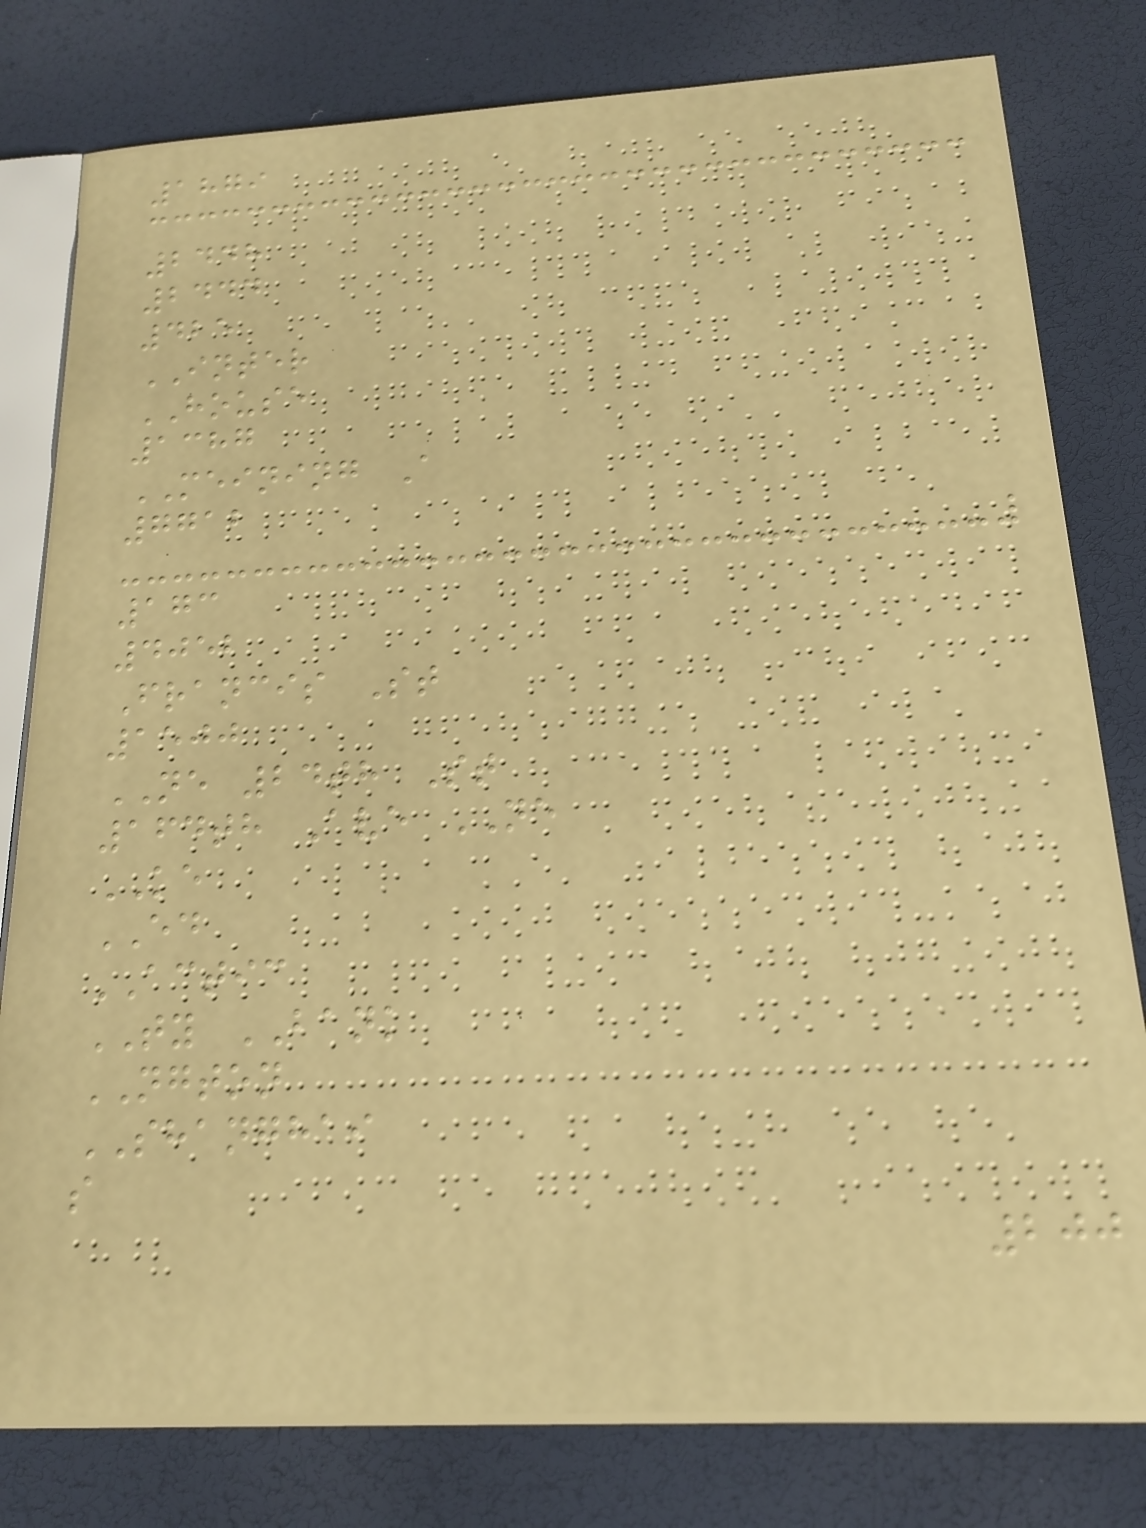1879
2448
2444
425
INTER
HOUSE
1387
MEINING A
7712
173
4052
Francis St
1500
NE 24th St
164th Ave NE
KE
ED
ACTIC
TY BANK
NGTON
SHANGHAI
s
200
